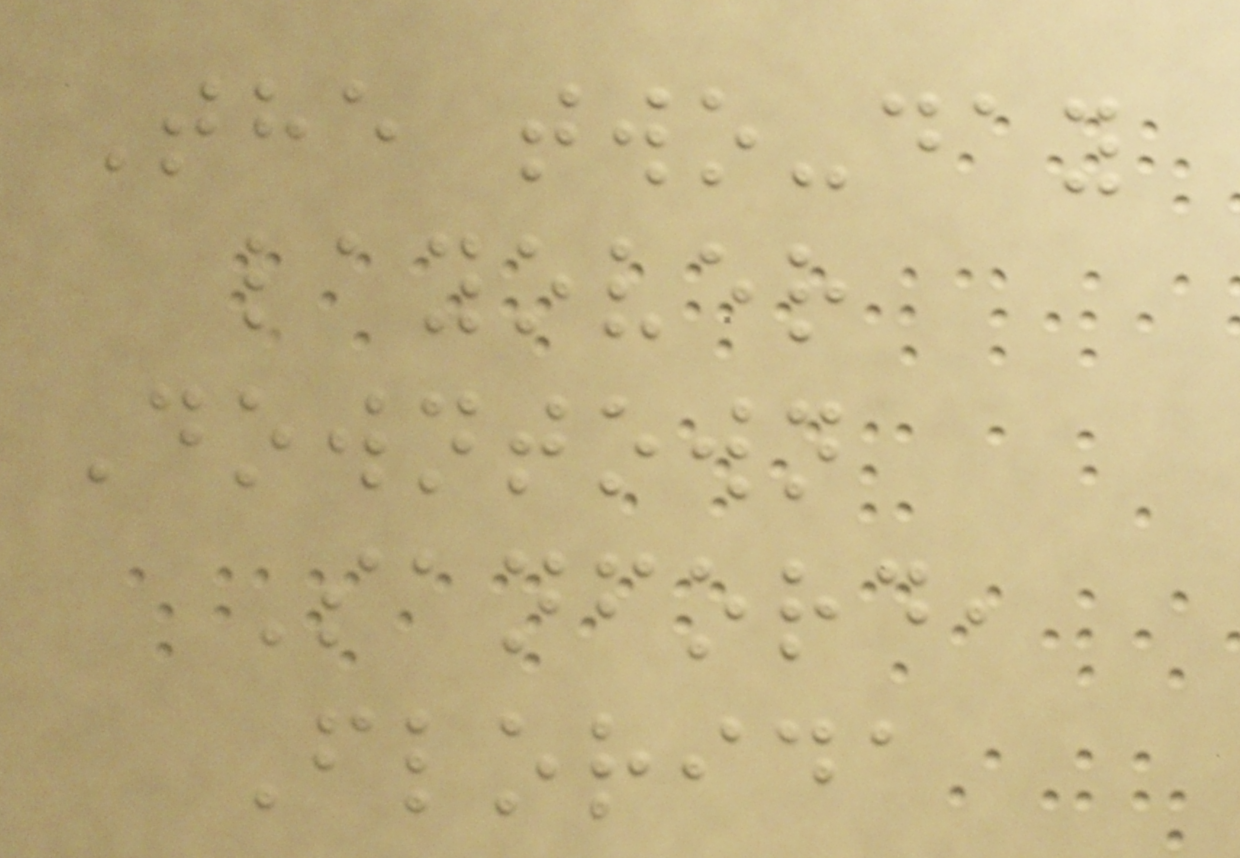The two-day
layover
Downtown
Sanford,
Florida
